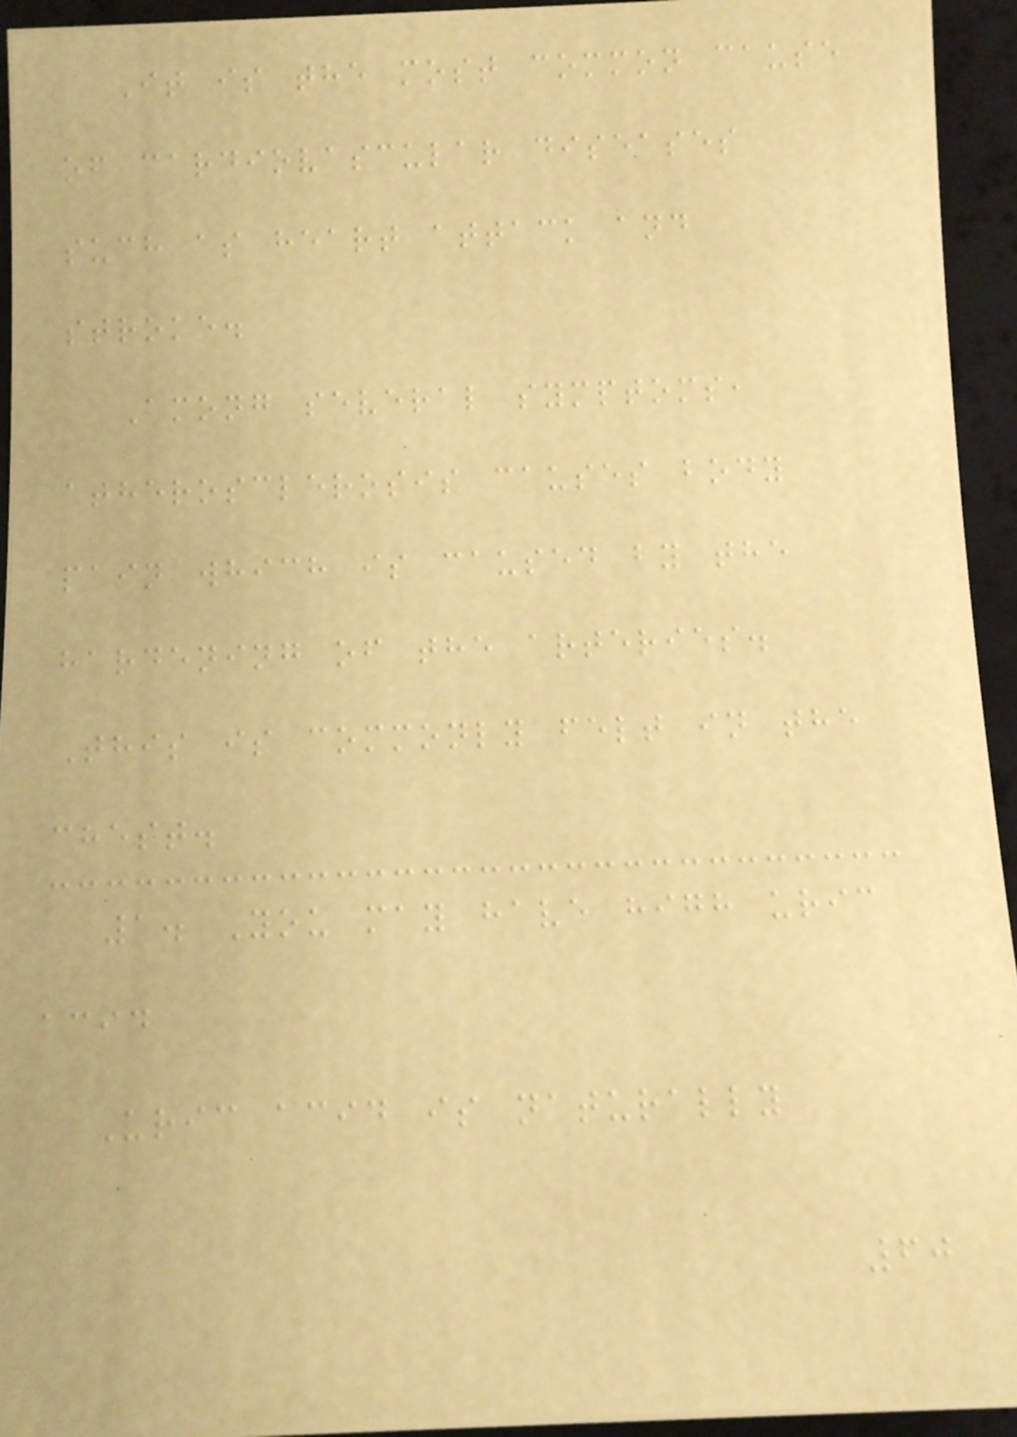It is the most common cause
of cardiovascular diseases
such as heart attack and
stroke.
Among several symptoms,
atherosclerosis causes body
pain which is caused by the
hardening of the arteries.
This is commonly felt in the
chest.
1. You may have high uric
acid
Uric acid is naturally
60
